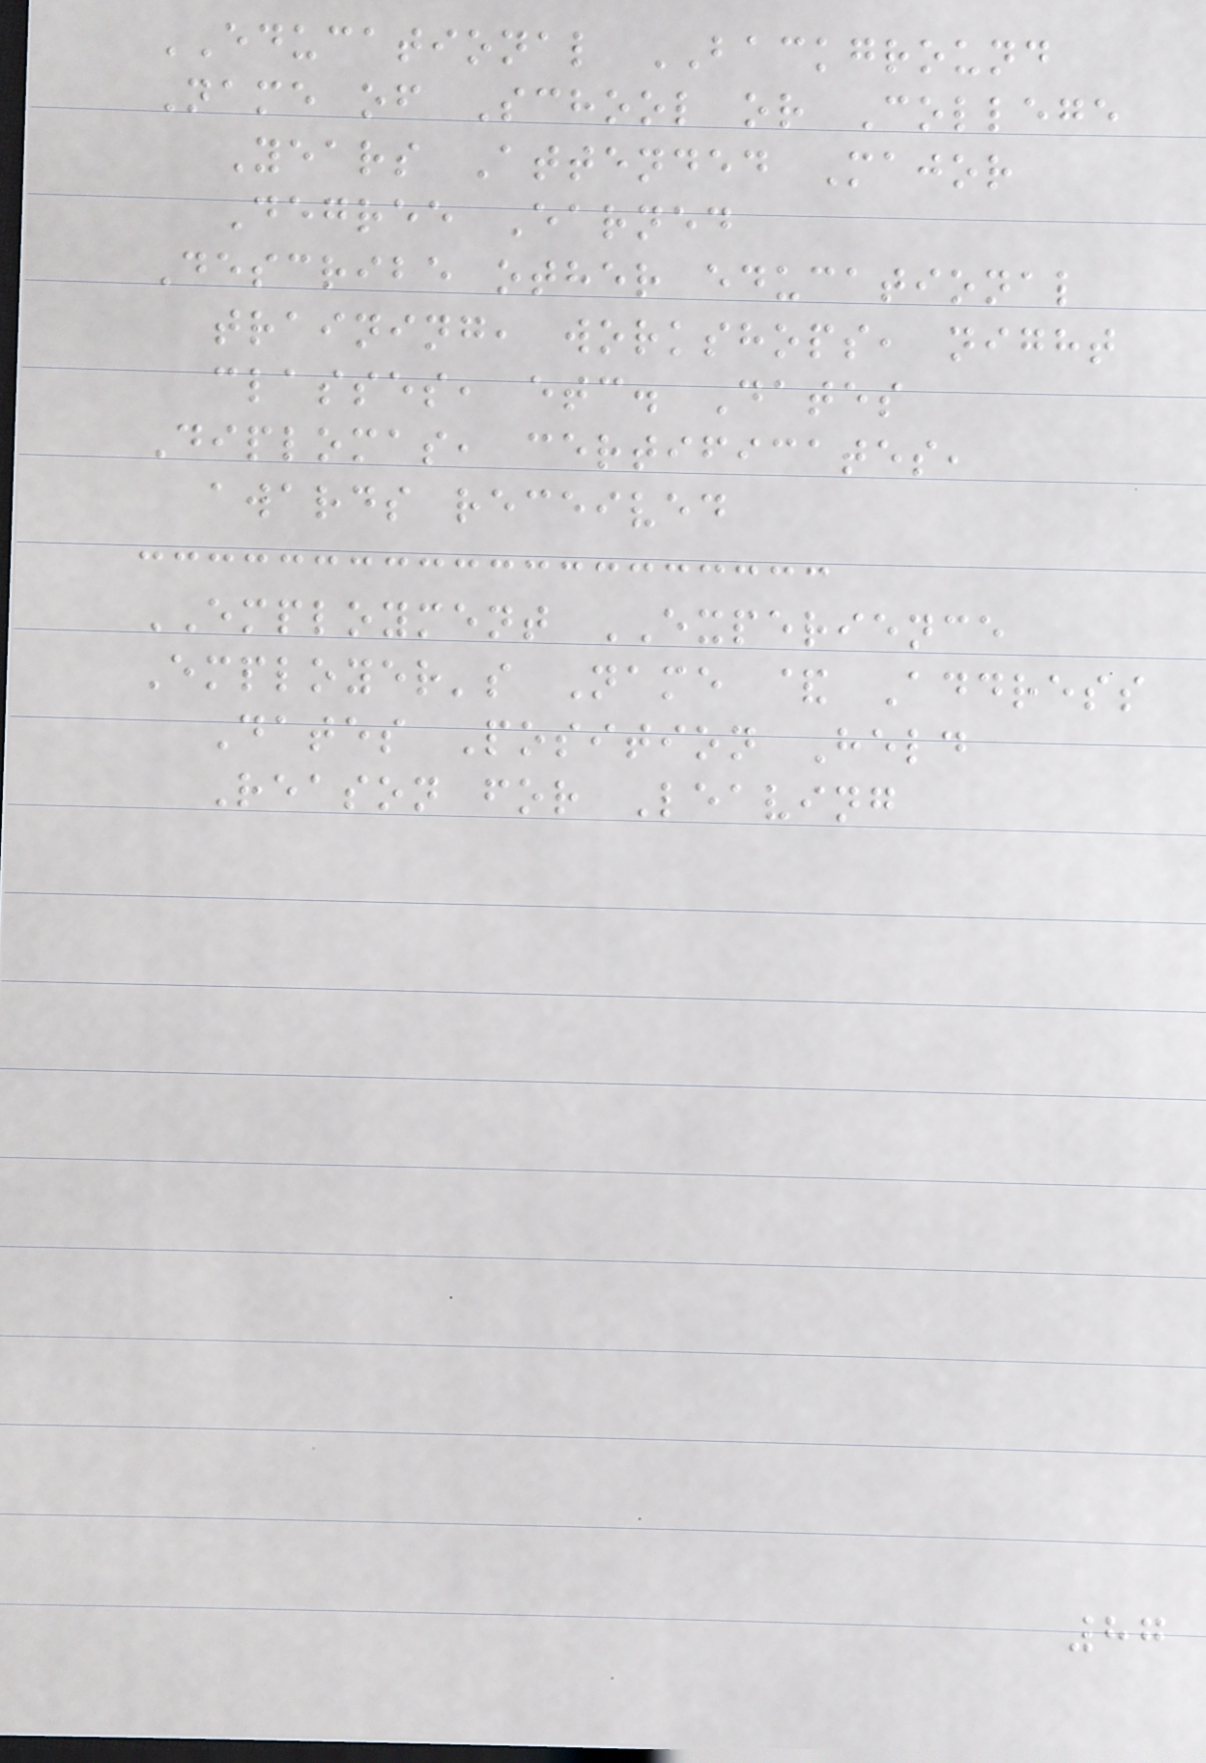EDUCATIONAL BACKGROUND
Name of School or College
Years Attended Major
Degree Earned
Describe other educational
training, workshops, night
classes, etc. Dates
Diplomas, certificates,
awards received
EMPLOYMENT EXPERIENCE
Employer's Name & Address
Dates Position Held
Reason for Leaving
87
